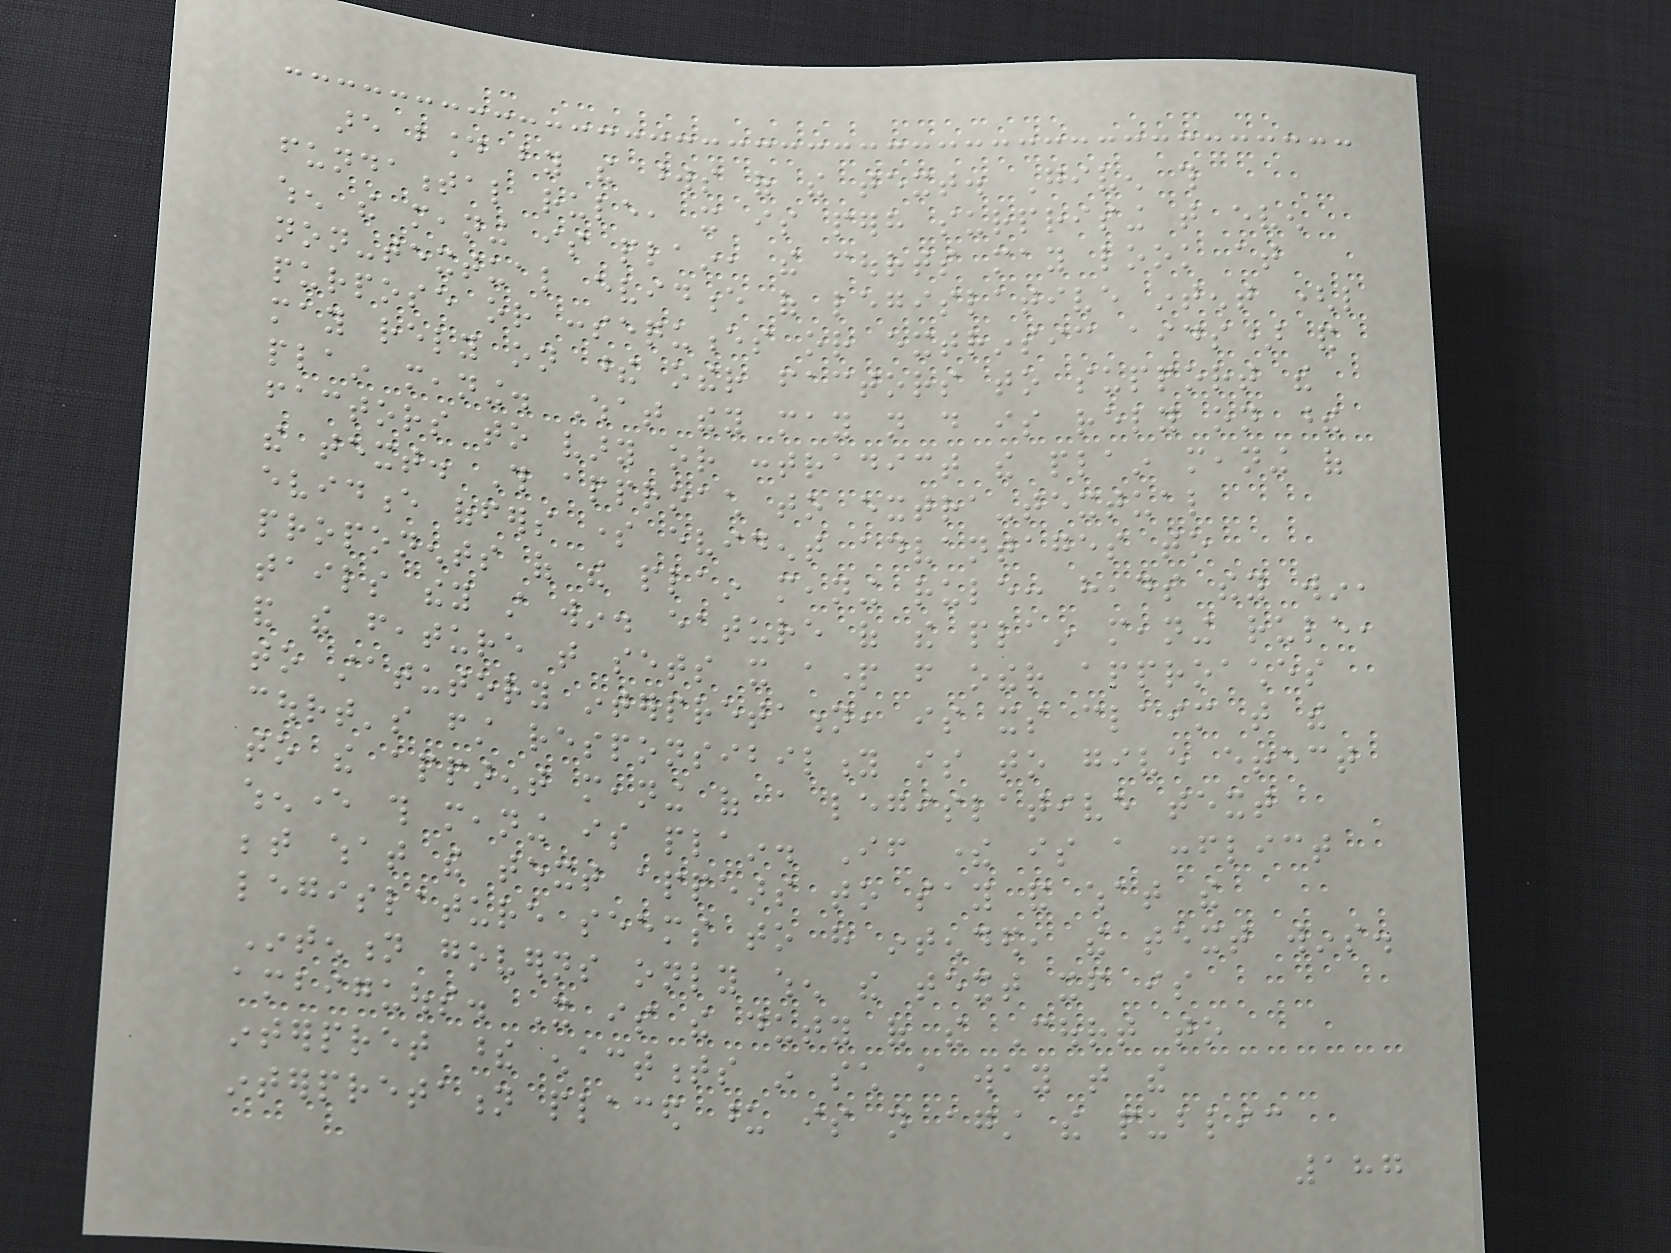are bound by the words of the text. Given this
fundamental rule, it is perhaps surprising that even
when the meaning is plain, the courts may look at
non-textual evidence of legislative intent (like
purpose or consequences or extrinsic aids) and
may rely on these other factors to support the
plain meaning. What they may not do is rely on these
factors to vary or contradict the plain meaning of
the text. This approach to extra-textual
evidence offers some evident advantages to
proponents of the plain meaning rule: heads they win,
tails they still win. eature of the plain meaning rule,
and the feature that sets it apart from other approaches
to statutory interpretation, is its claim that the
court's first responsibility is to give effect
to the apparent meaning of a legislative text
whenever this meaning is plain. If there is a conflict
between what the text appears to say and what the
legislature seems to have intended, the text wins.
Intention governs only when the text itself is
ambiguous. It is the duty of the Court to
interpret these enactments in such a way that the
interpretation placed upon is not against the public
187
